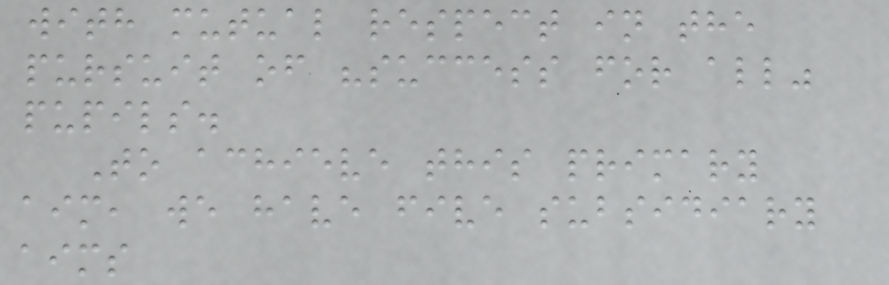with mutual respect in the
pursuit of "success for all"
pupils.
To achieve this primary
aim, we have five subsidiary
aims
